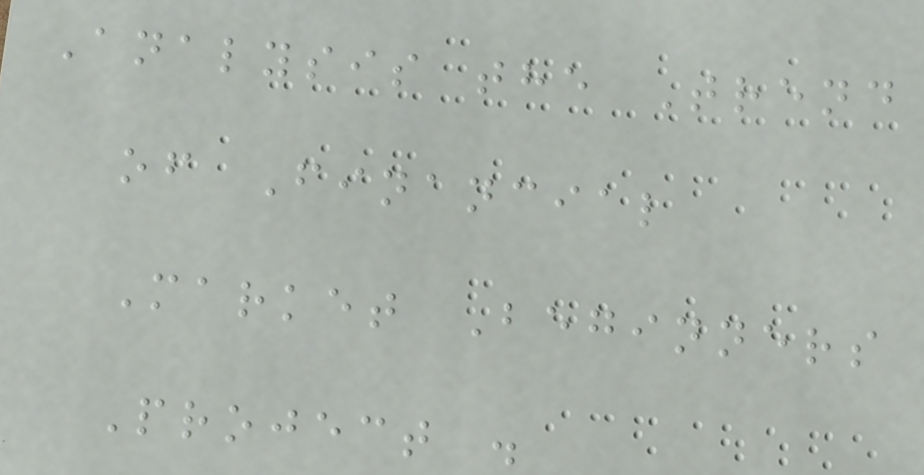Analysis the Trend
of Financial
Market Beginners
Project .
